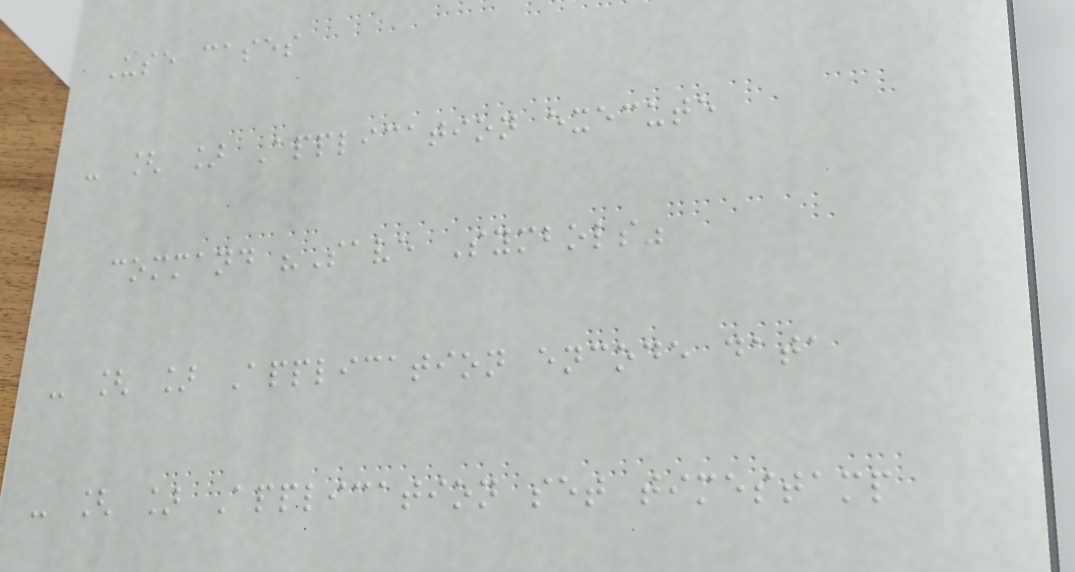Use cases
- [ ] Application execute
command "Save Symbols"
- [ ] Application encode data
- [ ] Application set timestamp
